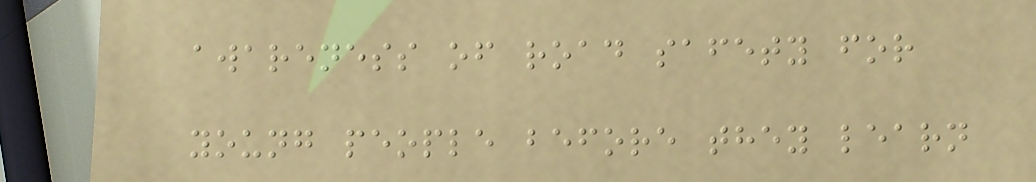awareness of road safety for
young people before they learn
